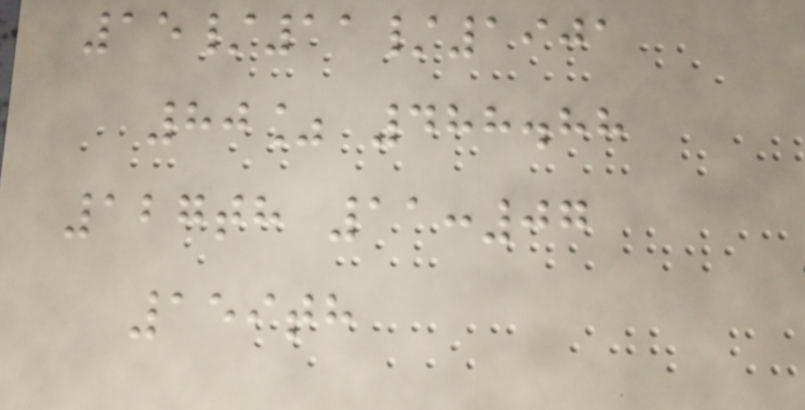15/11/1901
80% 488.88
127th 11:07
159th
